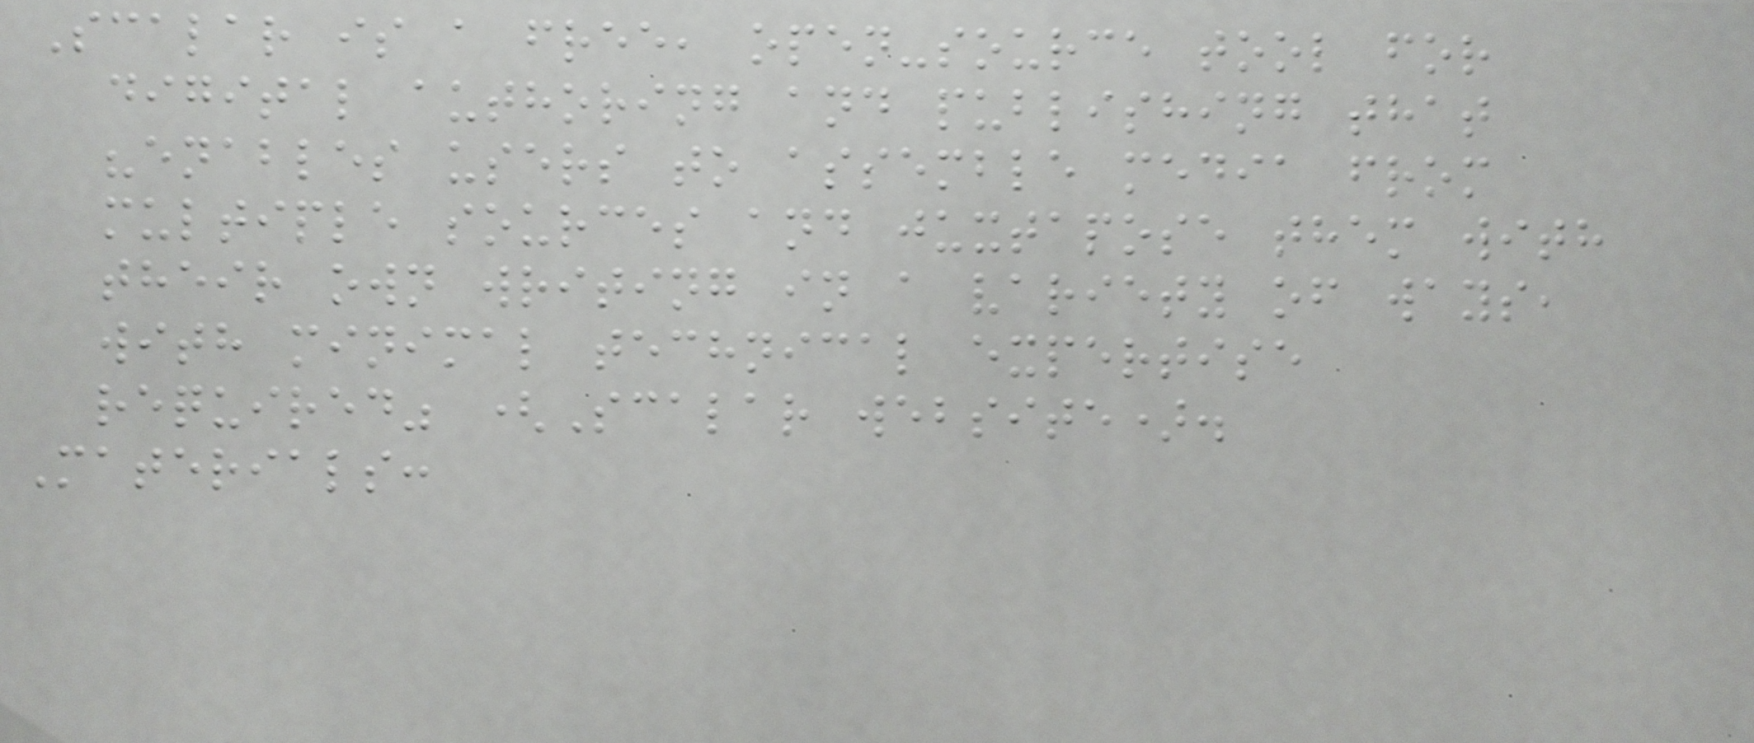Scalar is a free, open-source tool for
digital authoring and publishing that
"enables users to assemble media from
multiple sources and juxtapose them with
their own writing in a variety of ways,
with minimal technical expertise
required" (Scalar website).
Materials:
